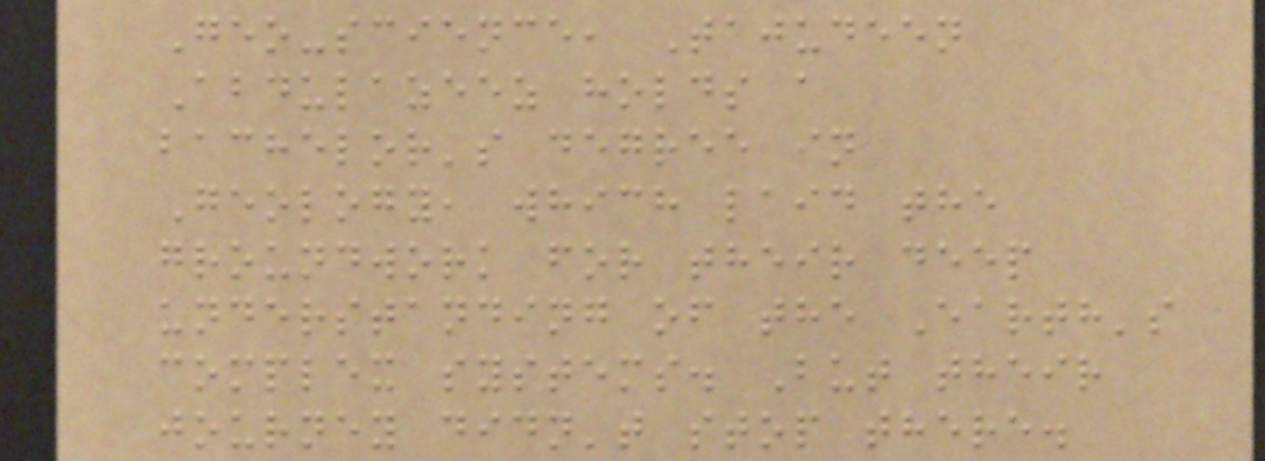Geo-science, Tajudeen
Abdulazeez holds a
bachelor's degree in
Geology, which laid the
groundwork for their deep
understanding of the Earth's
complex systems. But their
journey didn't stop there.
